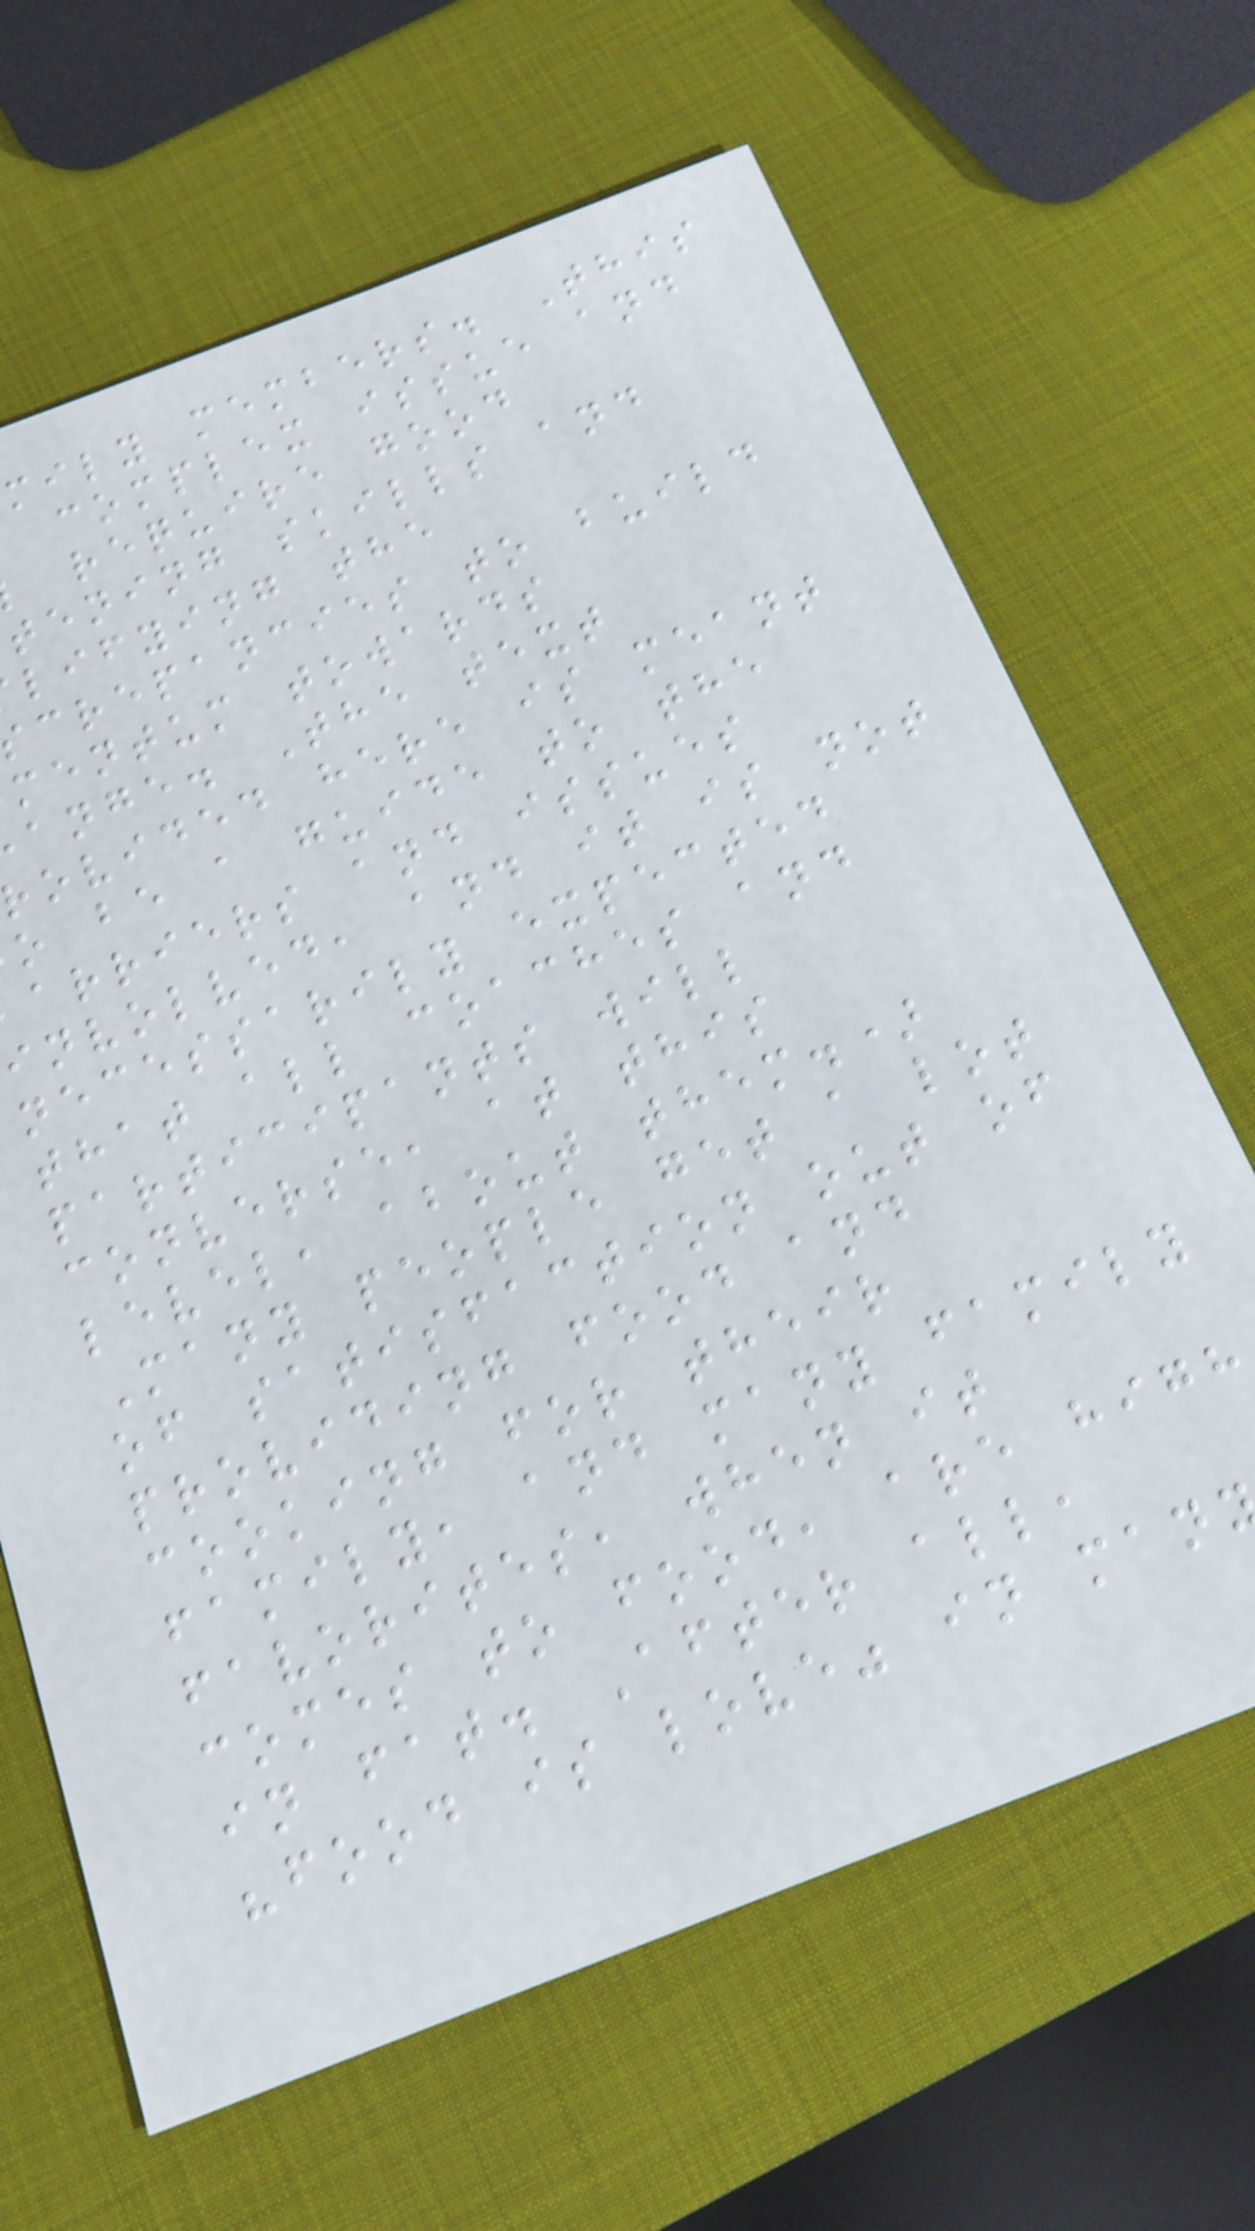mily members. This
complex issue and
require good
tening skills and
lifying the
crepancies to build
mentum towards
ange. The text
ovided here is meant
o be a guide to the
arriers and issues
involved, and it is not
necessarily expected
that all coaches and
participants will
converse, at this
level, about them.)
Many people get a lot
of satisfaction out of
providing food and
cooking for their
family, and many family
favorites, when it
comes to food, are high
in fat. After all,
"food is love" in man
